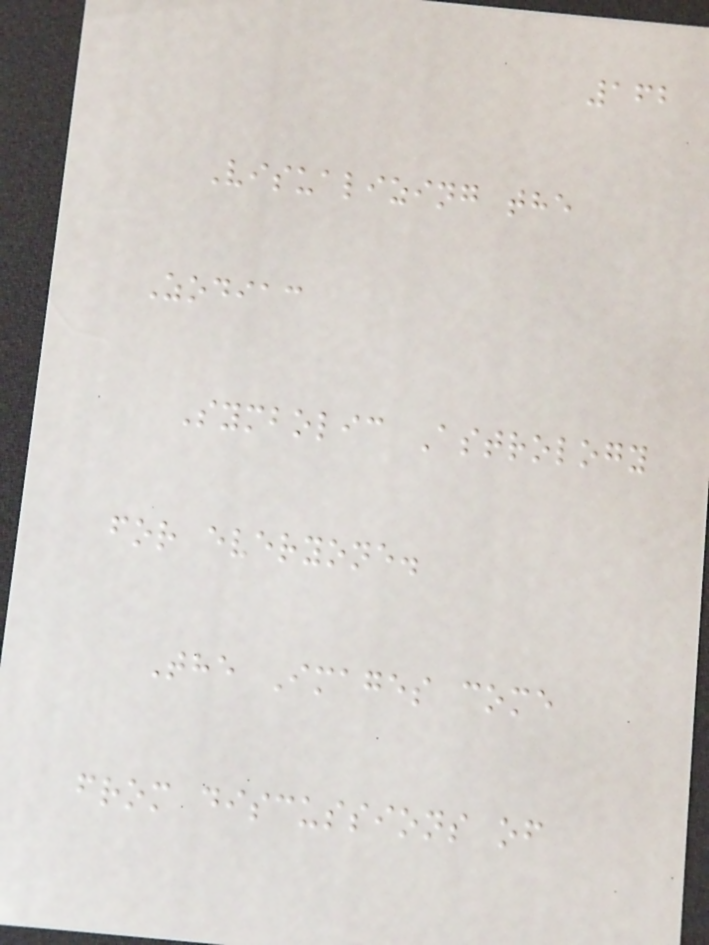162
Visualizing the
Zodiac
Symbolic Astrology
for everyone.
The Images come
from discussions of
